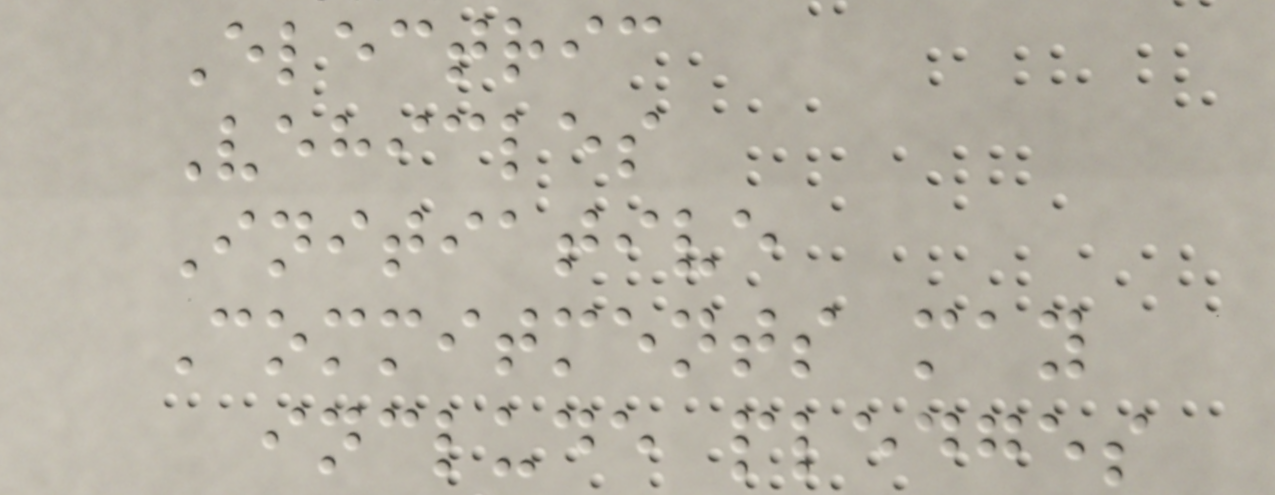Electric
Vehicles
Initiative
Commitments may
include pledges
